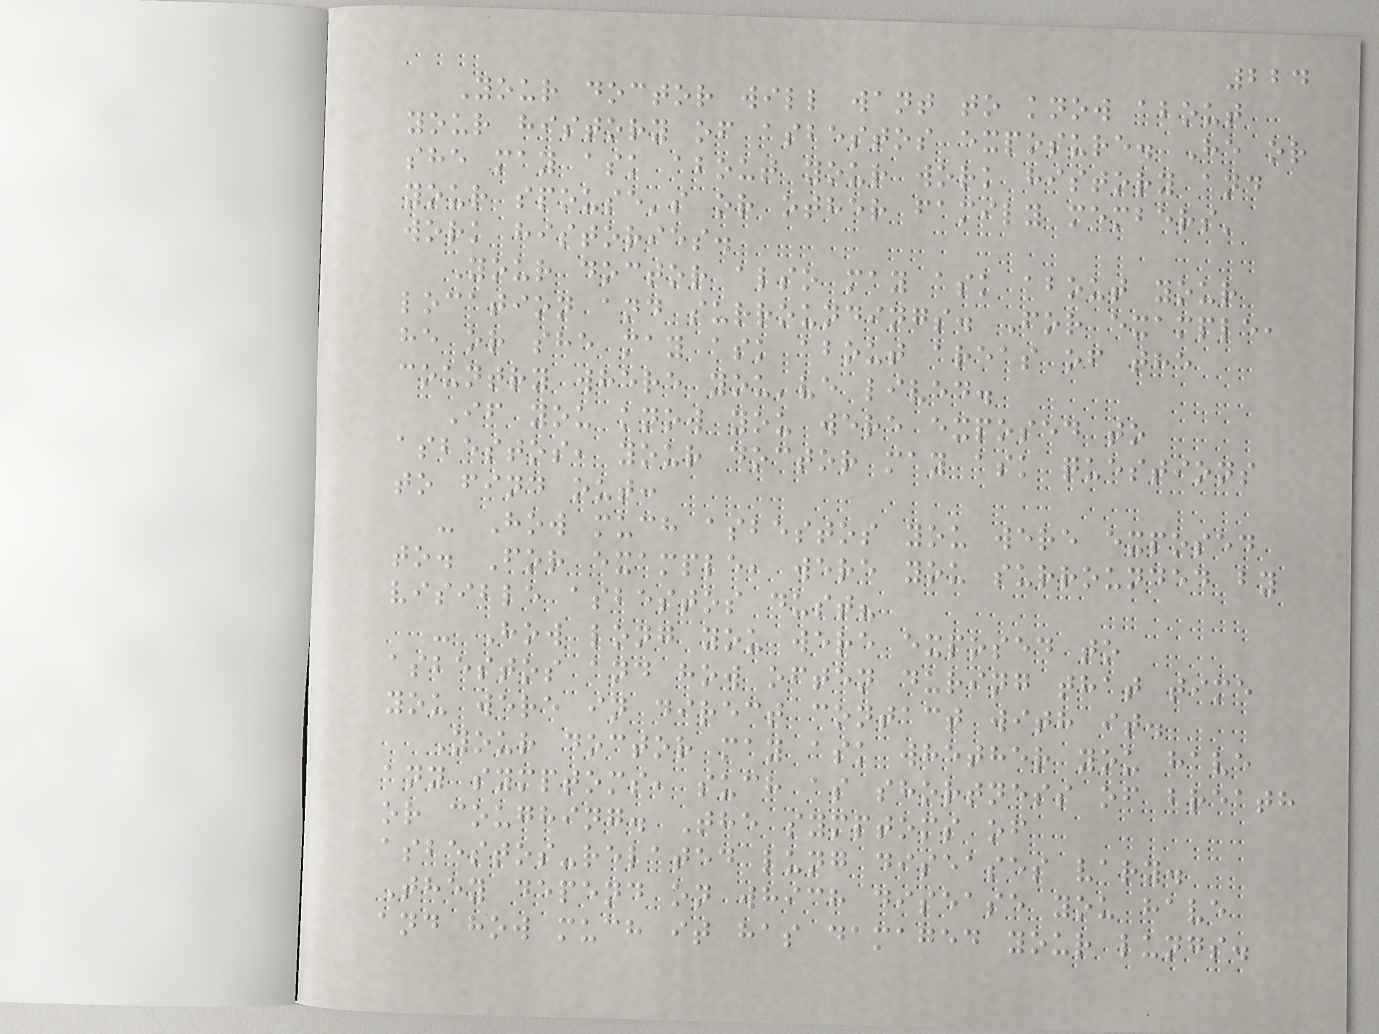224
Your doctor will want to know about
your history of asbestos exposure. He or
she may ask about your work history and
your spouse's or other family members'
work histories.
Your doctor also may ask about your
location and surroundings. For example,
he or she may ask about areas of the
country where you've lived.
If you know you were exposed to
asbestos, your doctor may ask questions
to find out:
- How much asbestos you were exposed
to. For example, were you surrounded by
visible asbestos dust?
- How long you were exposed to
asbestos and how often during that time
you were in direct contact with it.
Your doctor may ask whether you have
any symptoms, such as shortness of breath
or coughing. The symptoms of
asbestos-related lung diseases vary.
They depend on which disease you have
and how much it has damaged your lungs.
